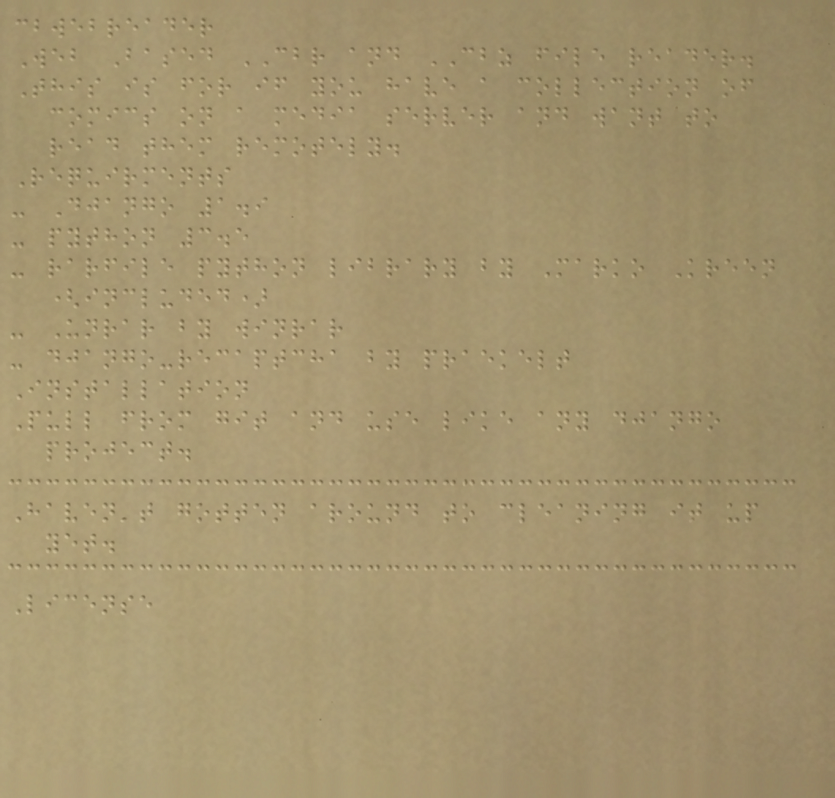cbwebreader
Web Based CBR and CBZ file reader.
This is for if you have a collection of
comics on a media server and want to
read them remotely.
Requirments
- Django 1.9
- python 3.5
- rarfile python library by Marko Kreen
(included)
- Unrar by winrar
- django-recaptcha by praekelt
Installation
Pull from git and use like any django
project.
Haven't gotten around to cleaning it up
yet.
License
